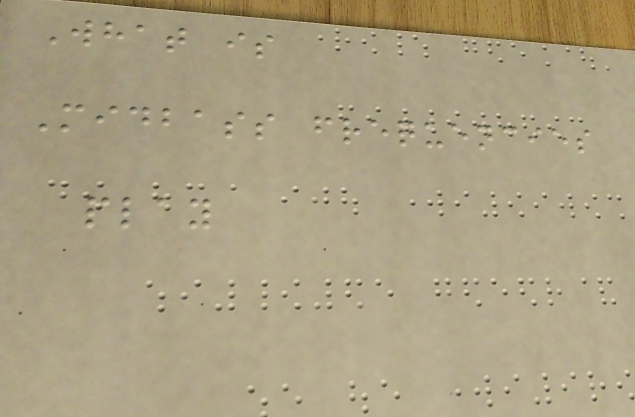What is
Midbass frequencies
play
